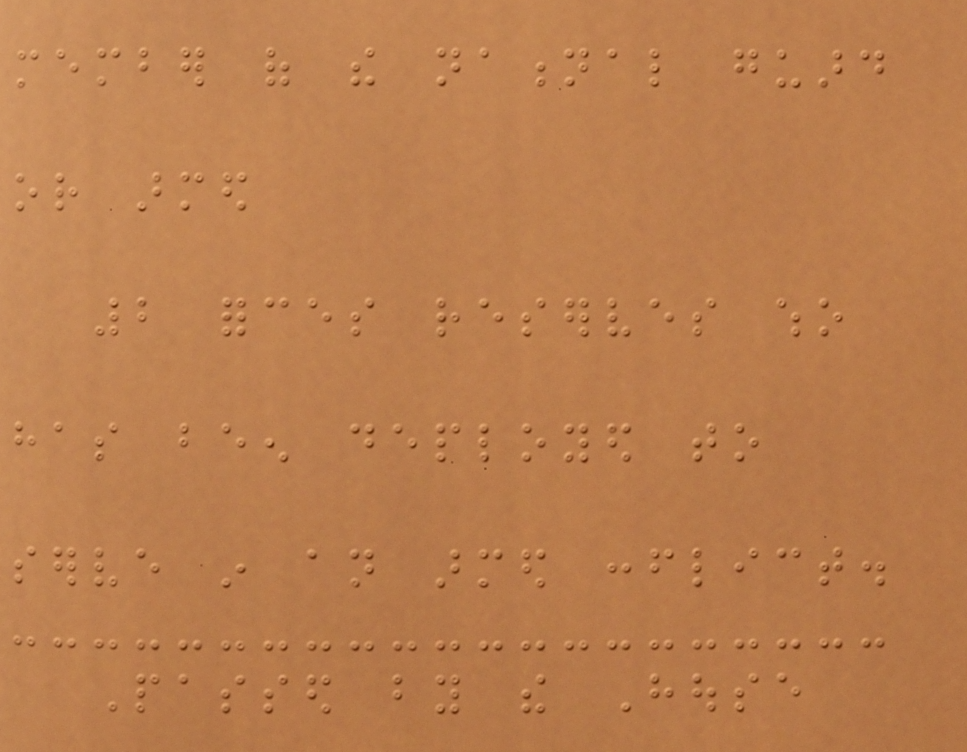member of the national guard
or armed
2 forces reserves who
has been deployed to
serve in an armed conflict.
Passed by the House
